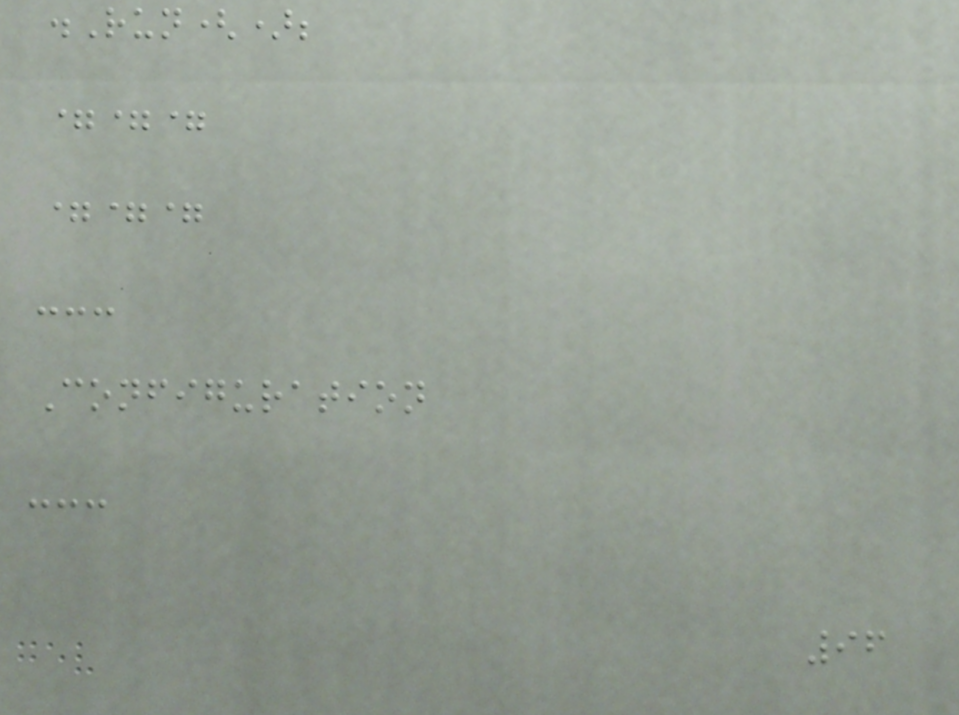.Run();
===
===
---
Configuration
---
96
